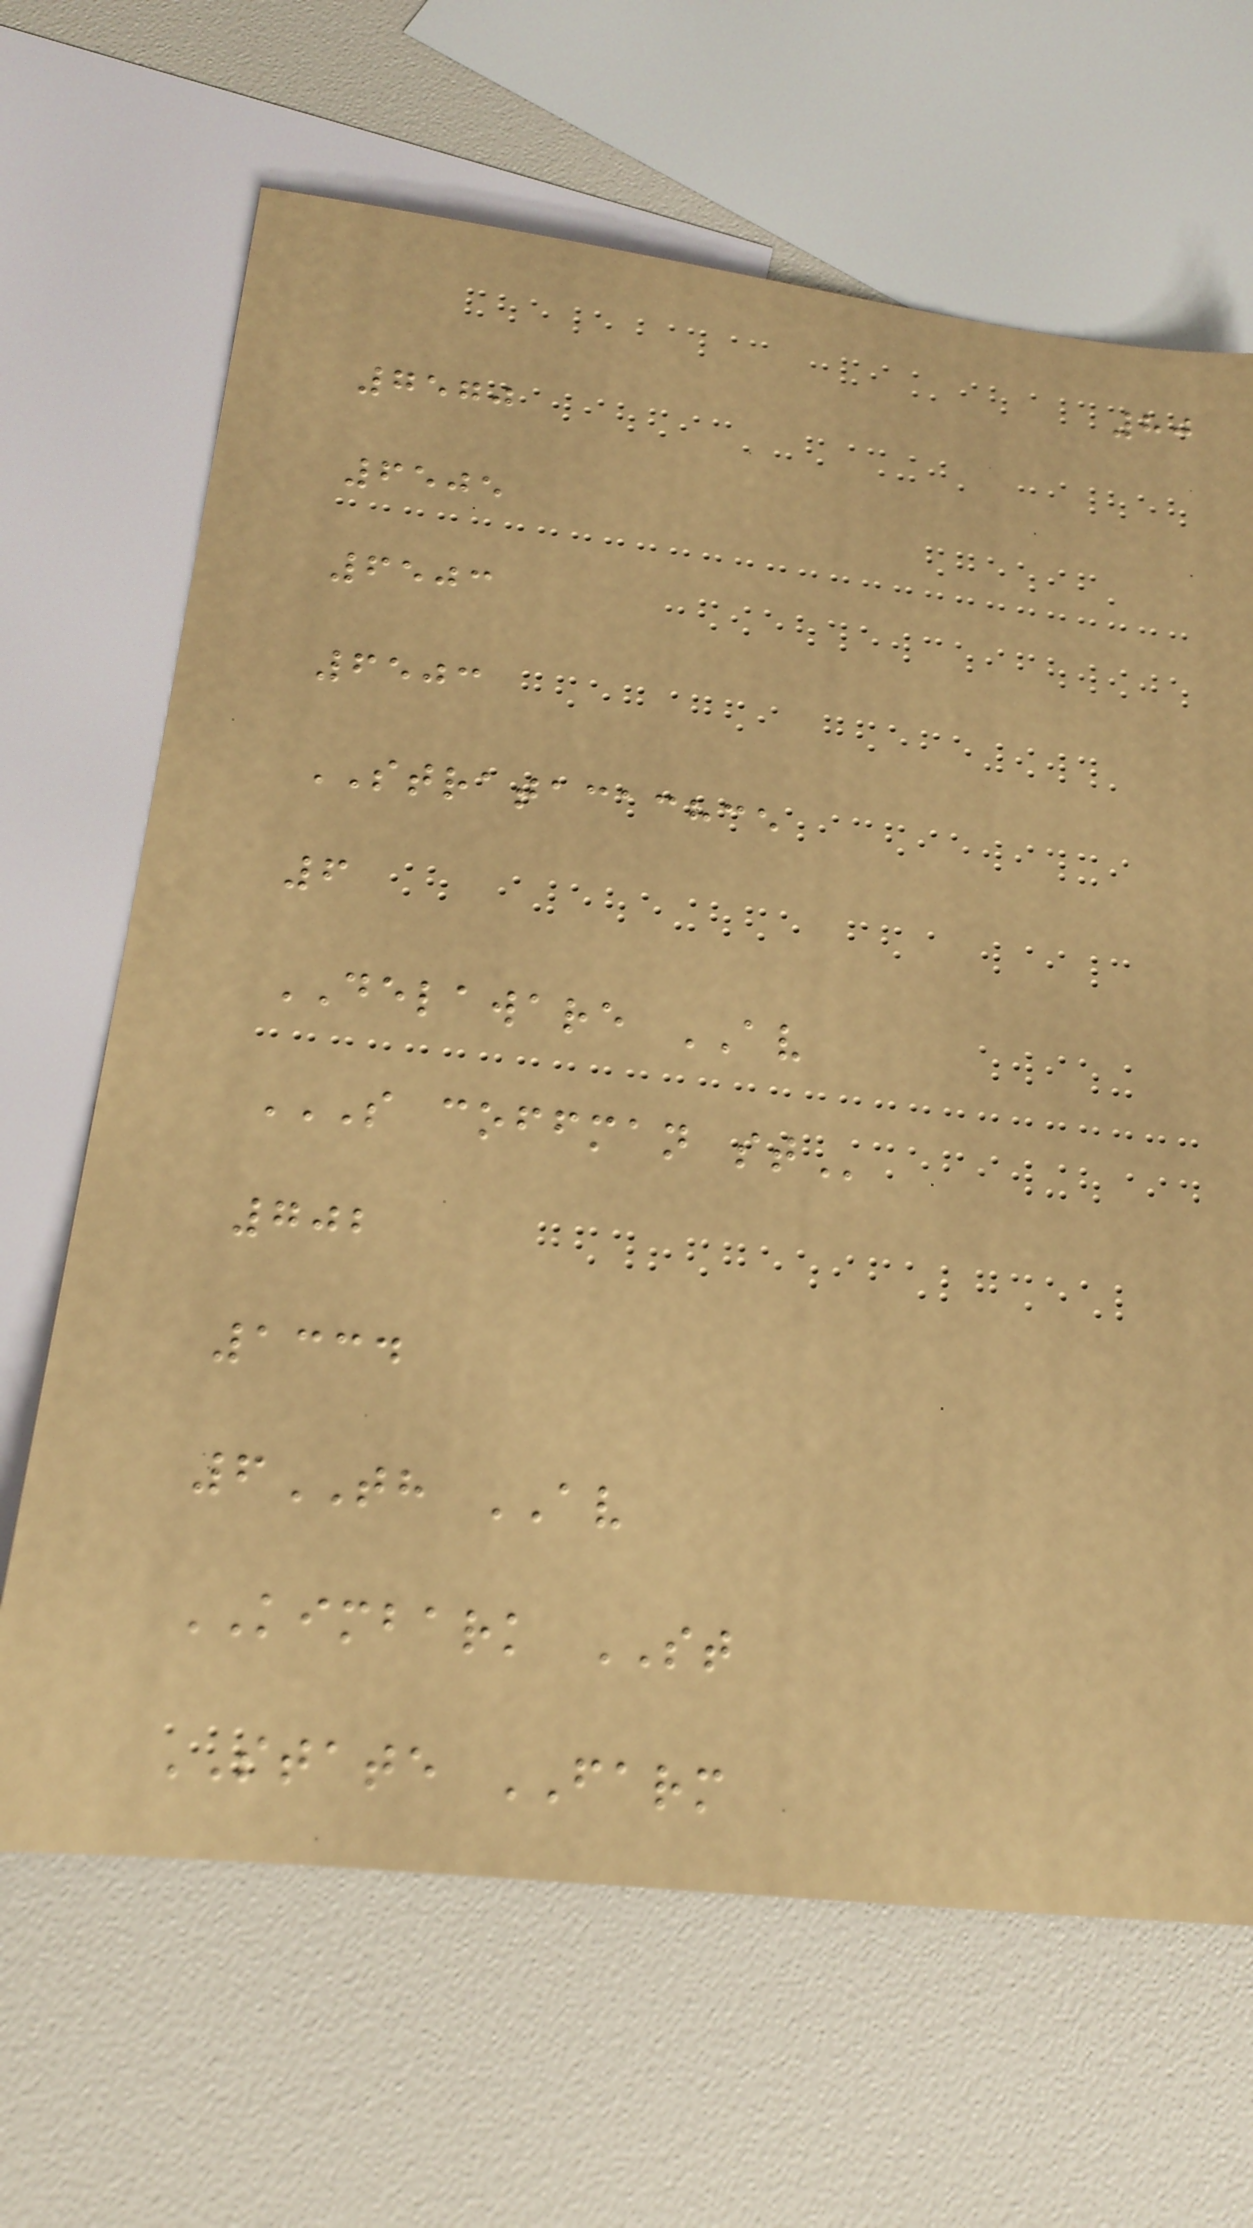80
7570
6505
6503
6503
STRATACACHCE
6
DELAWARE AV
S COFFMAN ST
702
1334
6TH AV
KIMBARK ST
STATE FARM
